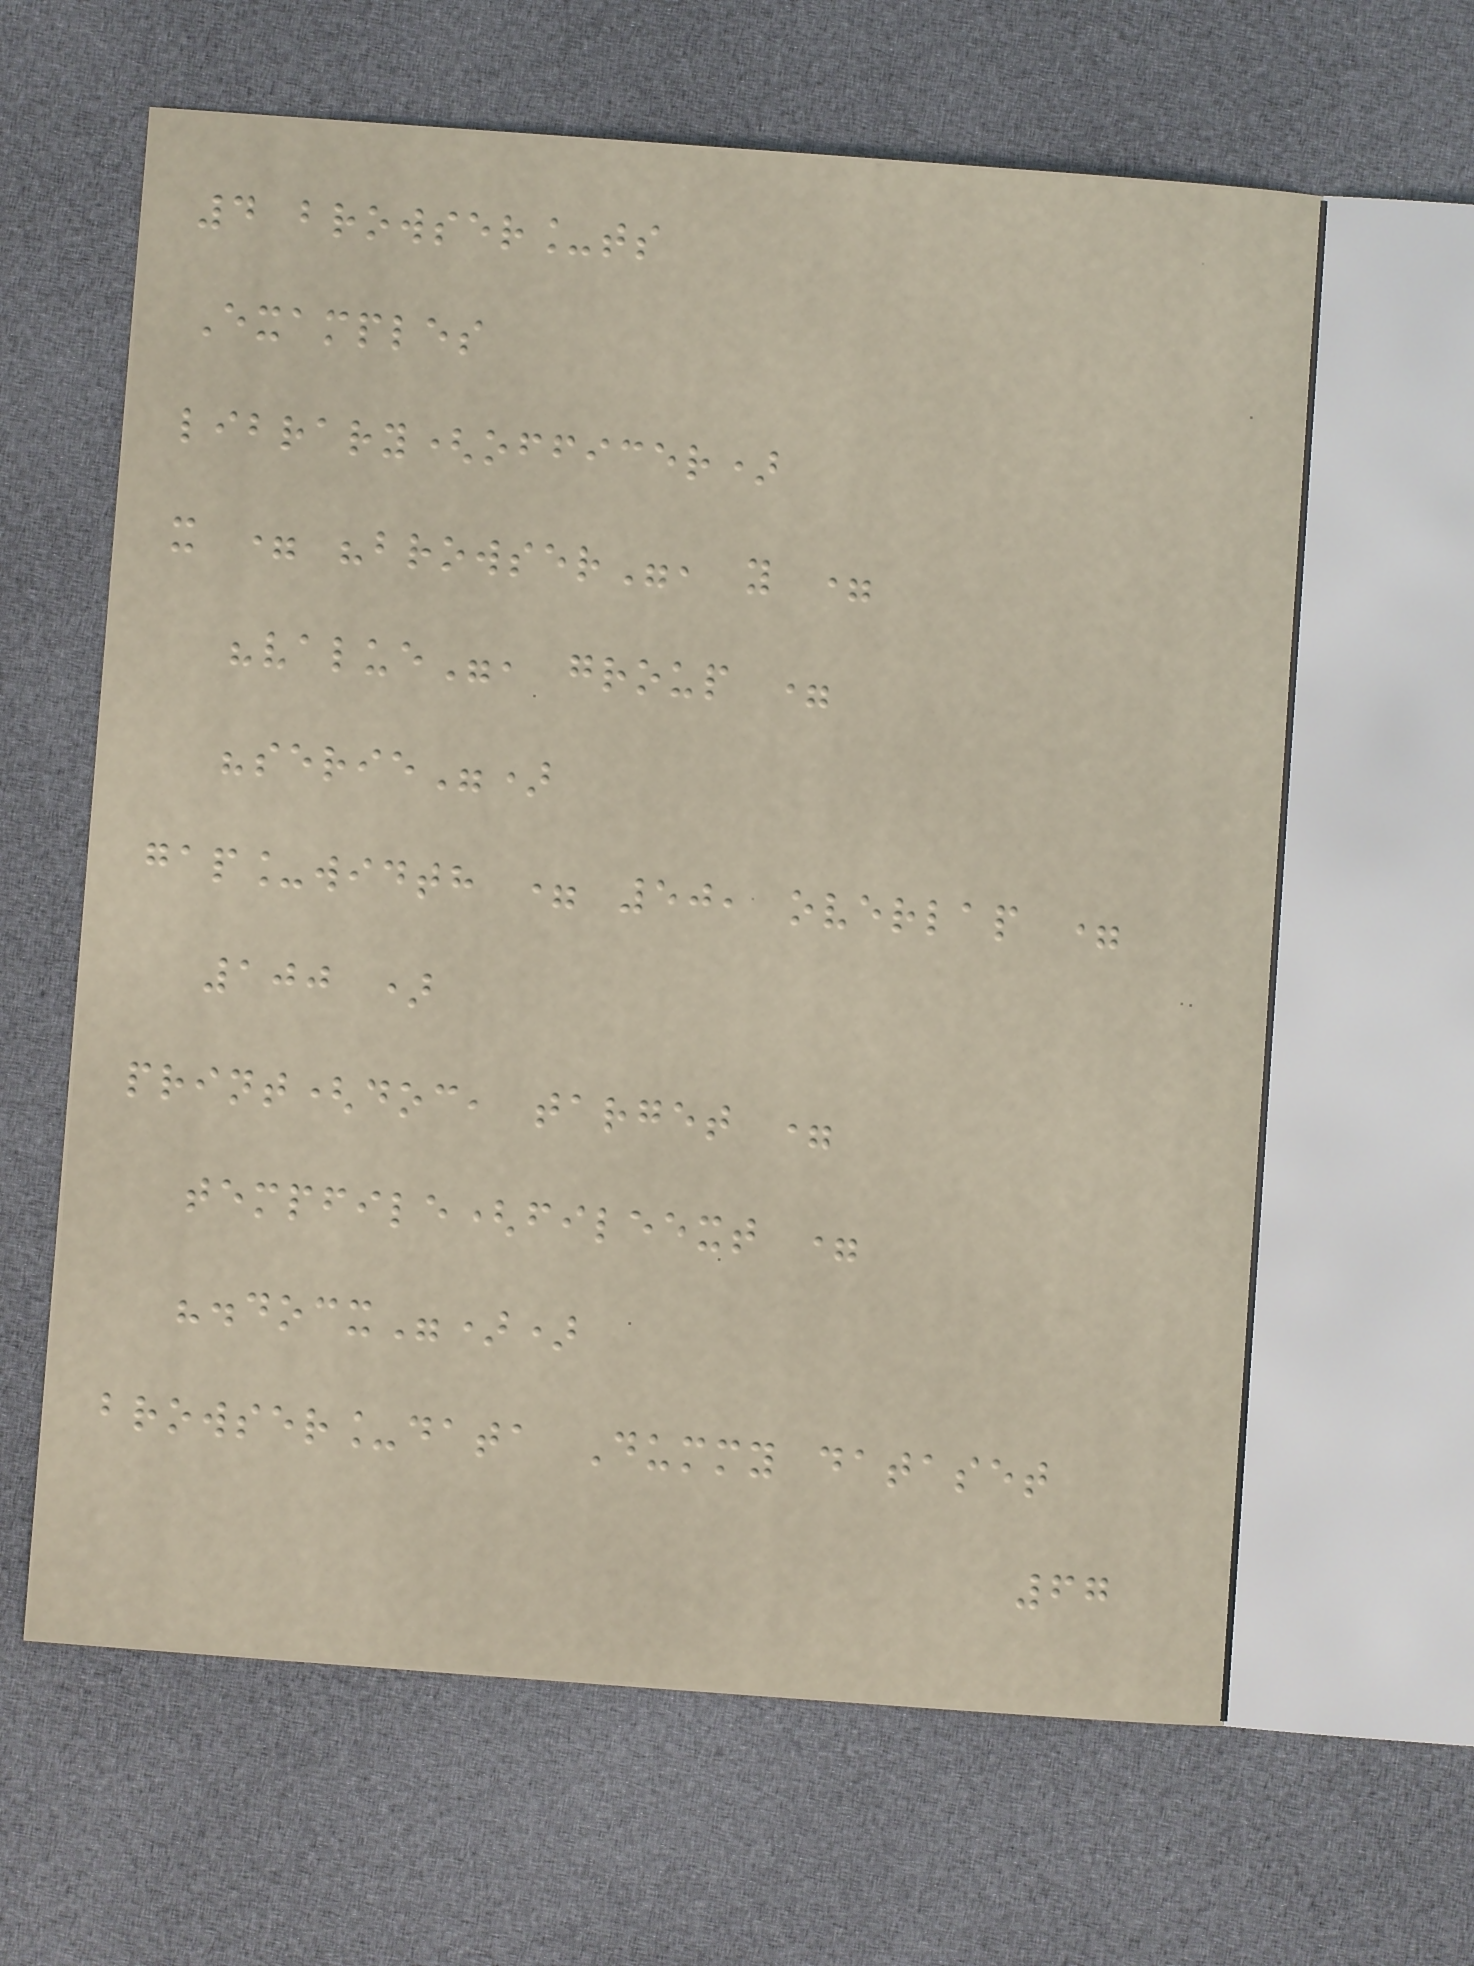4 browser_ts
Examples
library(officer)
x = "browser", y =
"value", group =
"serie")
gap_width = 50, overlap =
100 )
print(doc, target =
tempfile(fileext =
".docx"))
browser_data Dummy dataset
67
